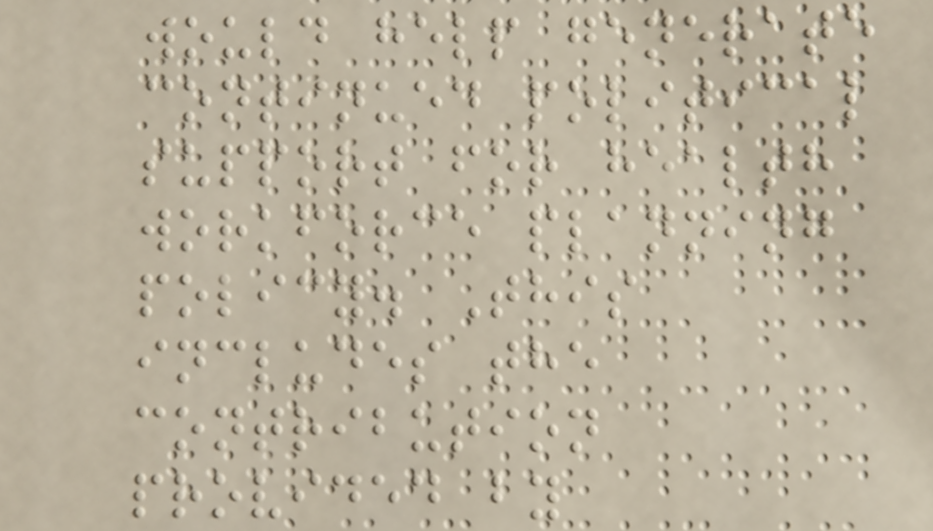would help generate
continued political
support for health
workforce planning
policy. This
includes the
contribution
provided by
